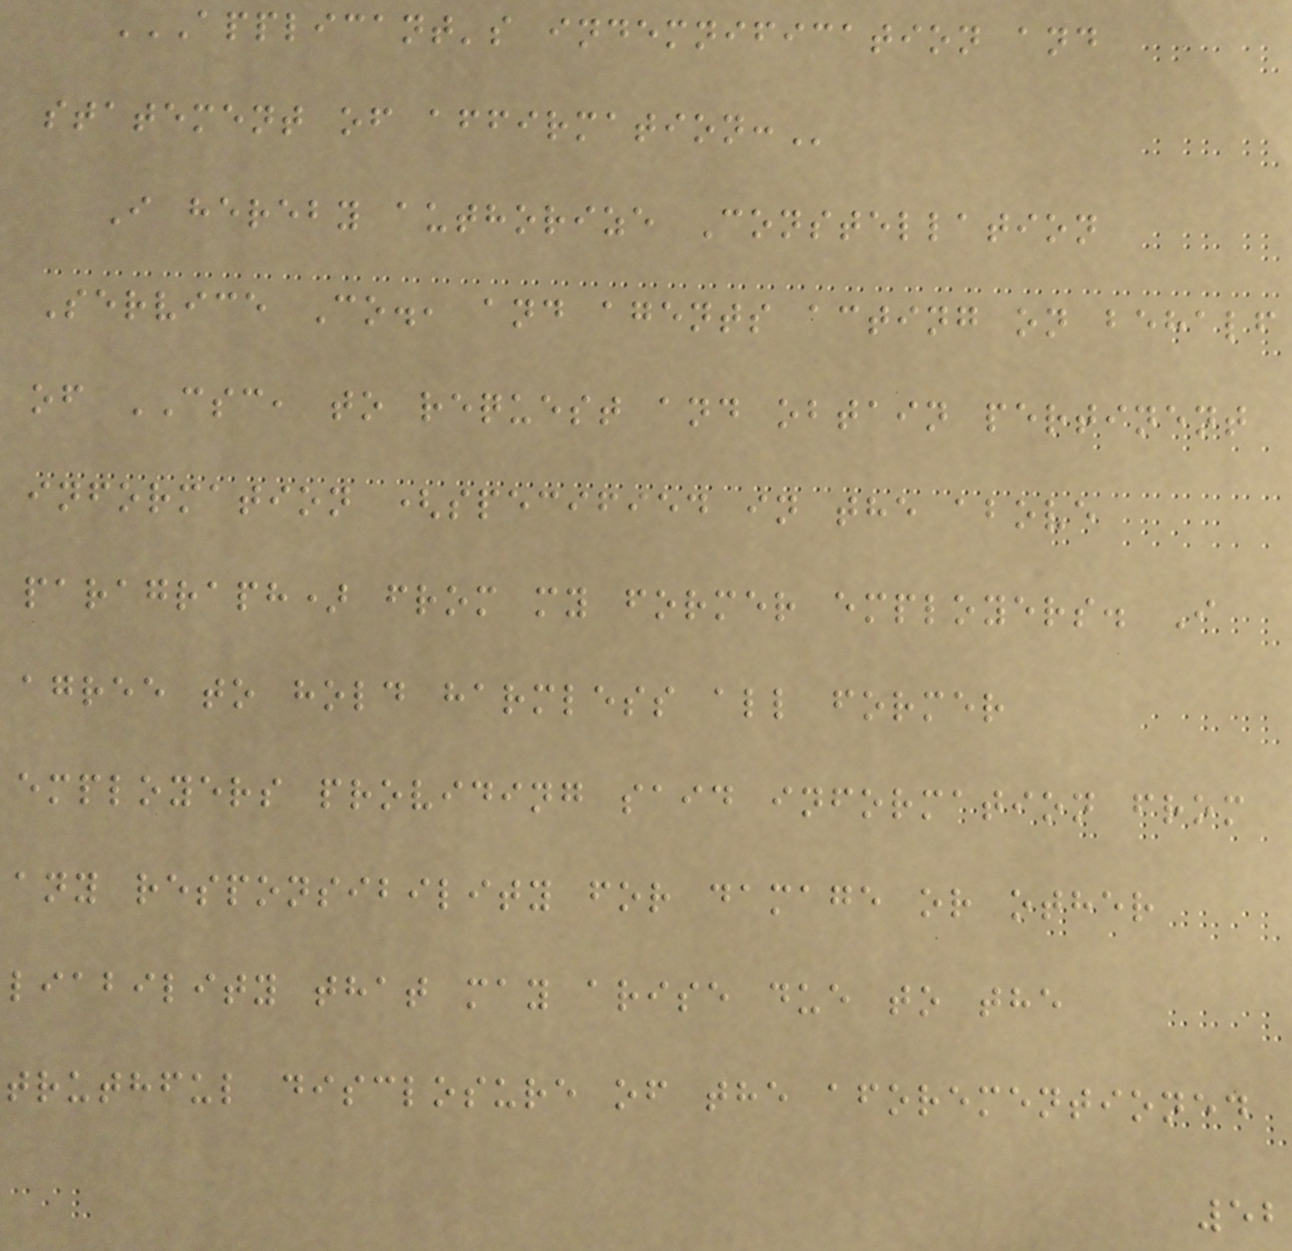APPLICANT'S INDEMNIFICATION AND
STATEMENT OF AFFIRMATION:
I hereby authorize Constellation
Service Co., and agents acting on behalf
of CSC, to request and obtain pertinent
information (specified in the above
paragraph) from my former employers. I
agree to hold harmless all former
employers providing said information from
any responsibility for damage or other
liability that may arise due to the
truthful disclosure of the aforementioned
52
